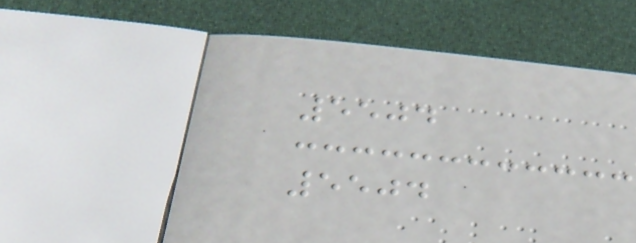5504
5504
